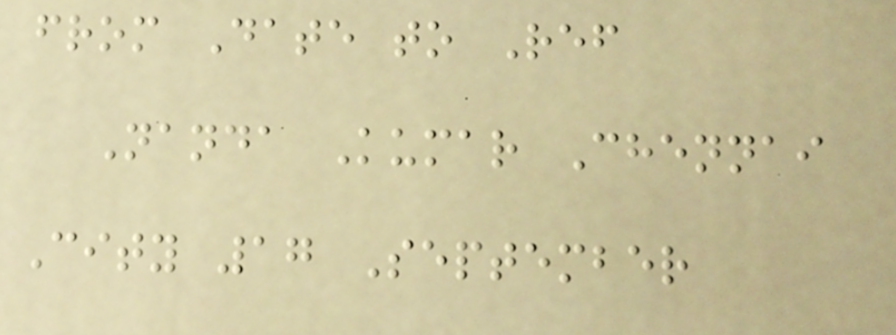from Date to Ref
Nanda Kumar Chennai
City 17 September
